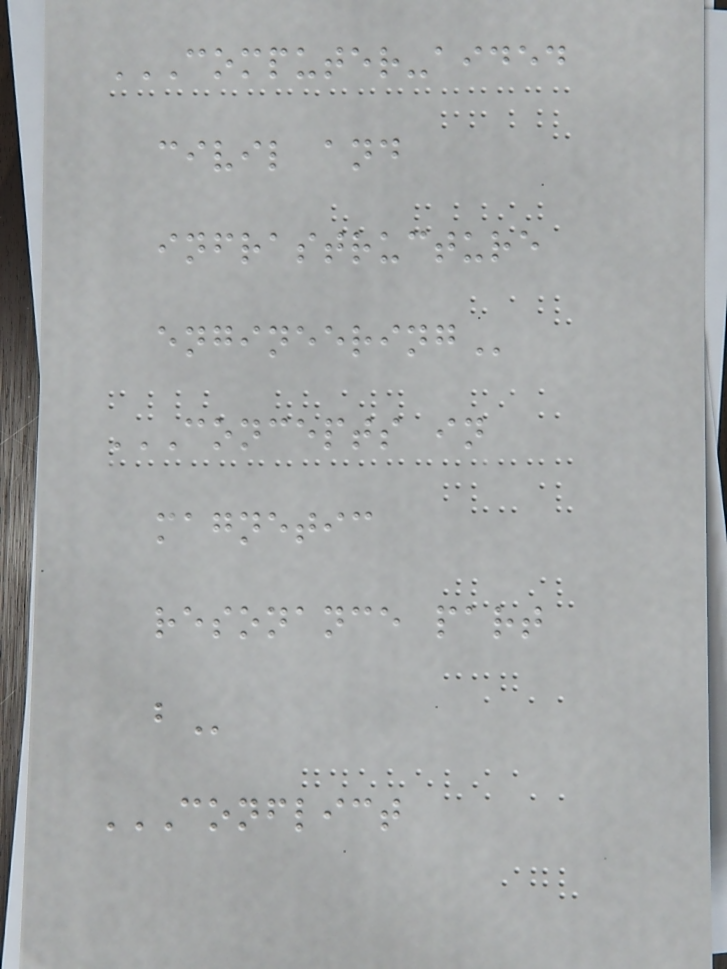COMPUTER-AIDED
CIVIL AND
INFRASTRUCTURE
ENGINEERING
CONCEPTS IN
MAGNETIC
RESONANCE PART
B
CONFLICT
